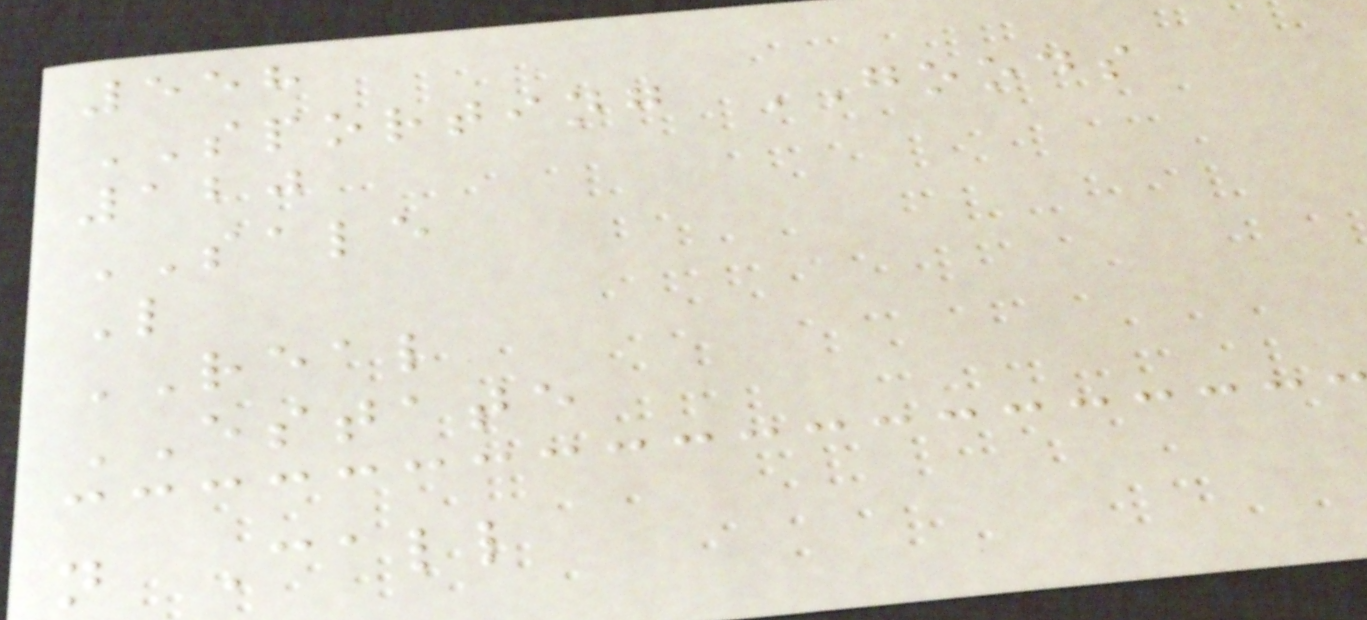558
SPORTING GOODS
120
SALE
L
REAL
ESTATE
n Call
